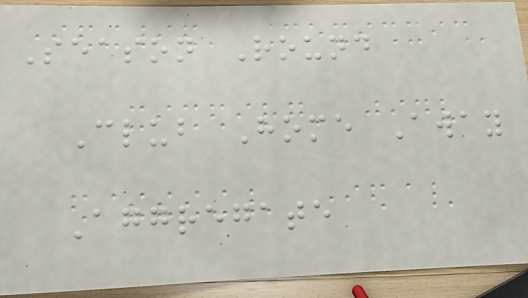Season Round
Club Home Away
Aggregate
